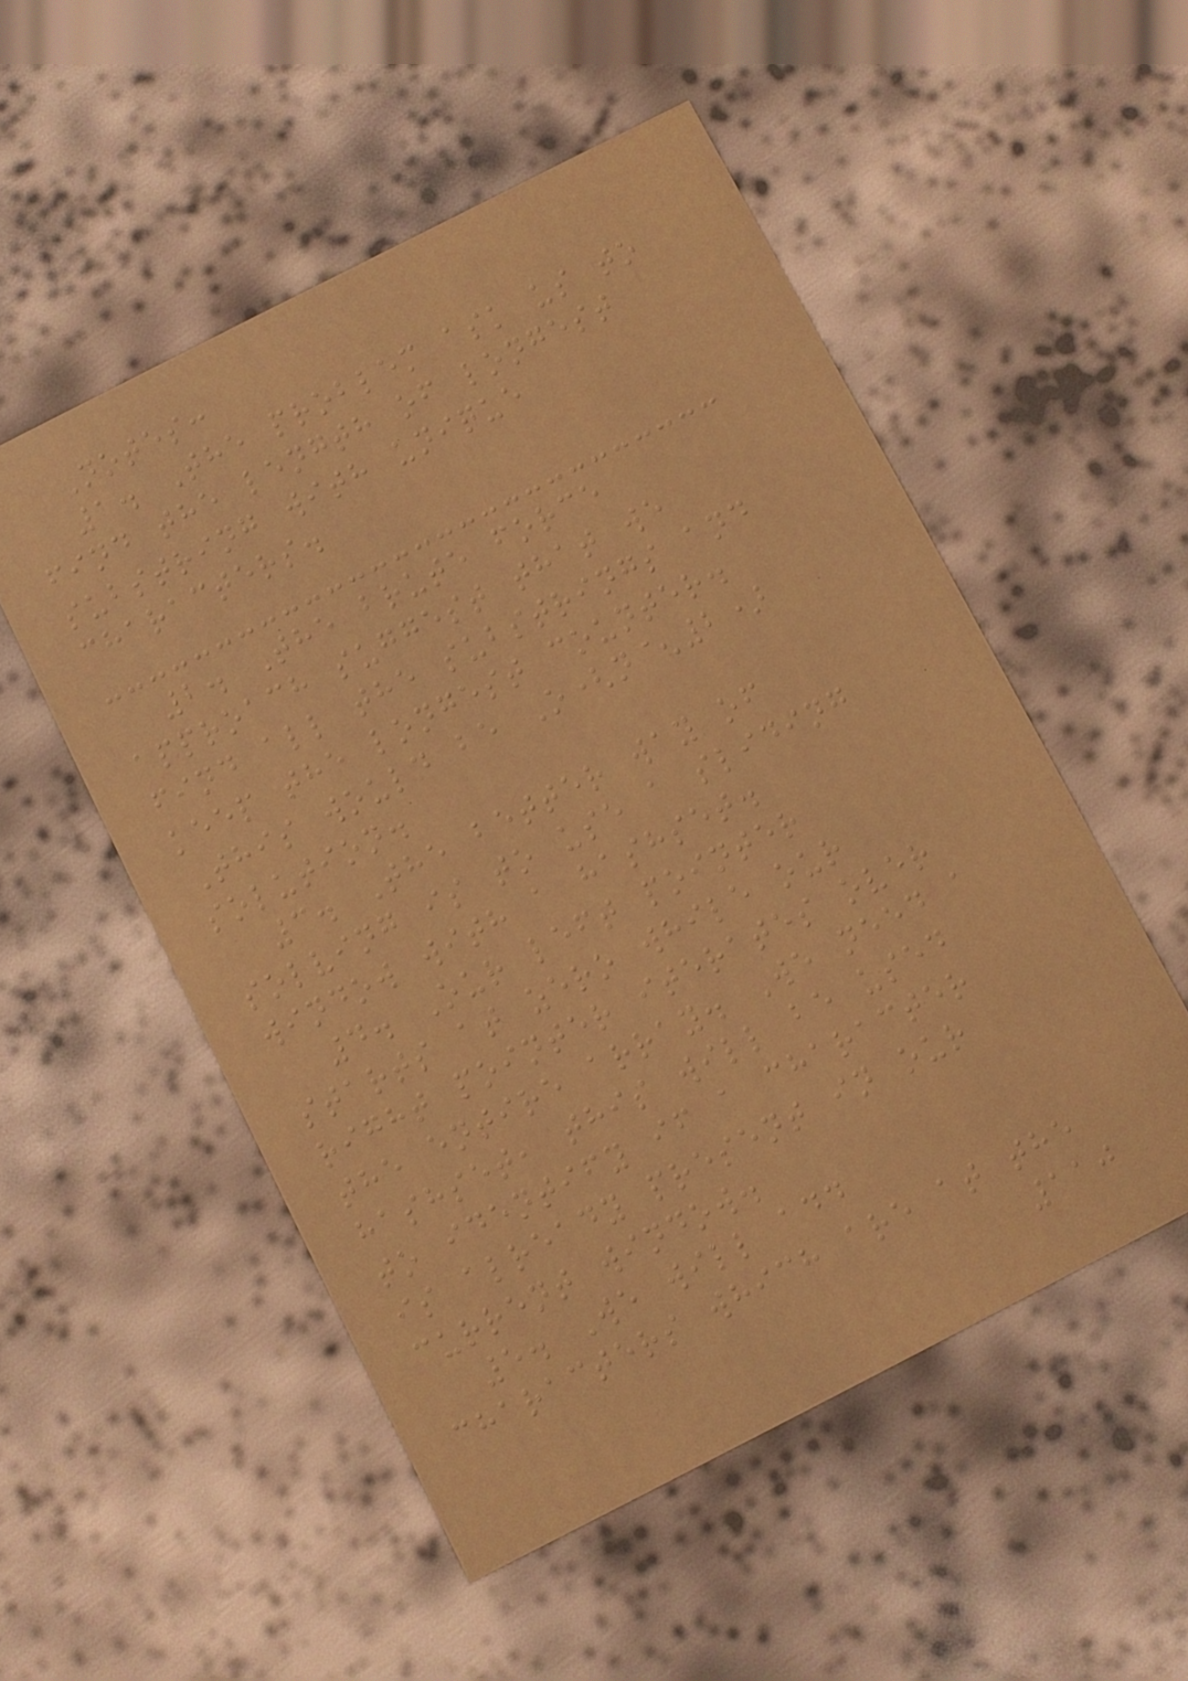Notes:
1. The problem ask us to
find the length of longest
substring with unique
characters.
2. The brute force
approach suggest that we
find all the substrings and
keep the longest counter.
This would be O(n^2)
solution.
3. The better way of
solving is to use a sliding
window with a hashset.
4. Our left pointer
starts at zero while our
right pointer iterates over
the entire array. We need a
hashset, this will be used
to identify if a character
is already present in our
current window.
5. We will add
characters which are at the
110
